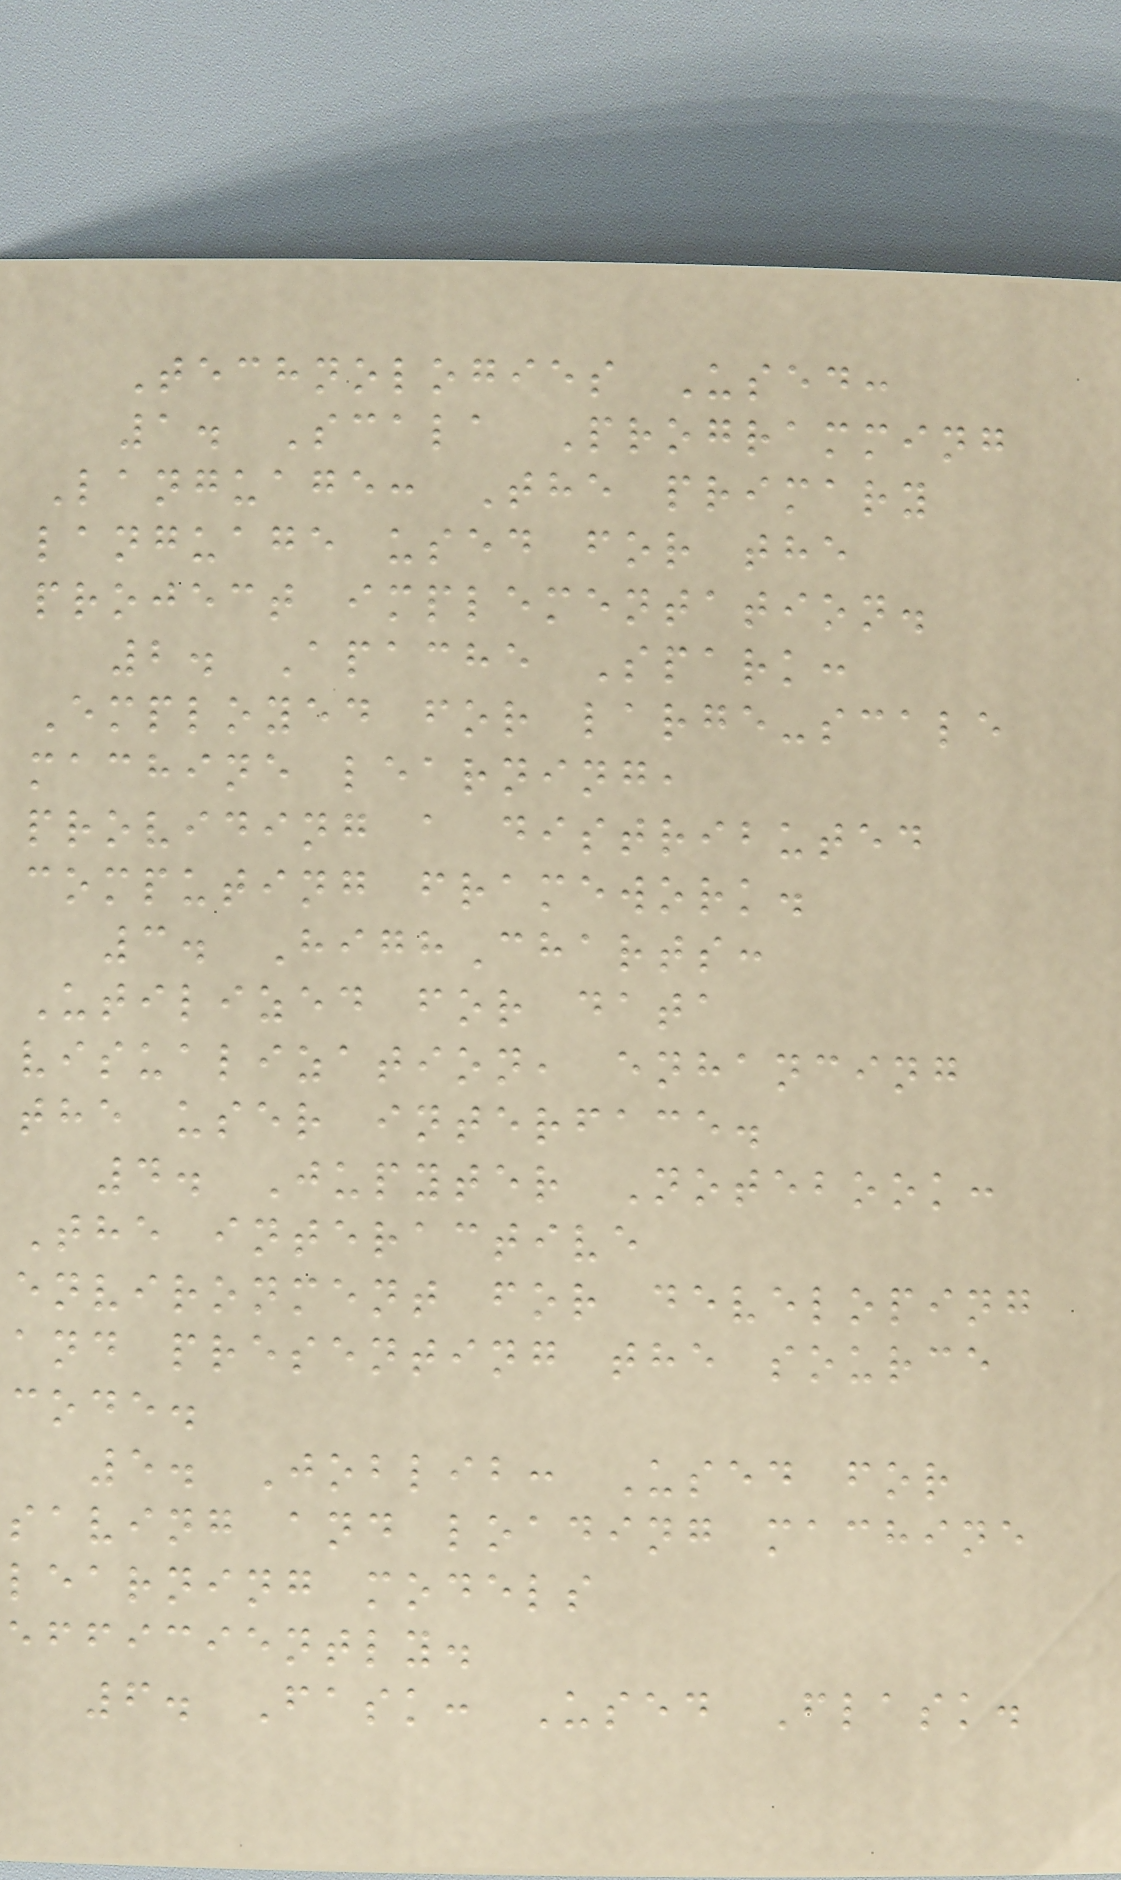Technologies Used:
1. Scala Programming
Language: The primary
language used for the
project implementation.
2. Apache Spark:
Employed for large-scale
machine learning,
providing a distributed
computing framework.
3. HighCharts:
Utilized for data
visualization, enhancing
the user interface.
4. Jupyter Notebook:
The interactive
environment for developing
and presenting the source
code.
5. Joblib: Used for
saving and loading machine
learning models
efficiently.
6. Fask: Used Flask.
